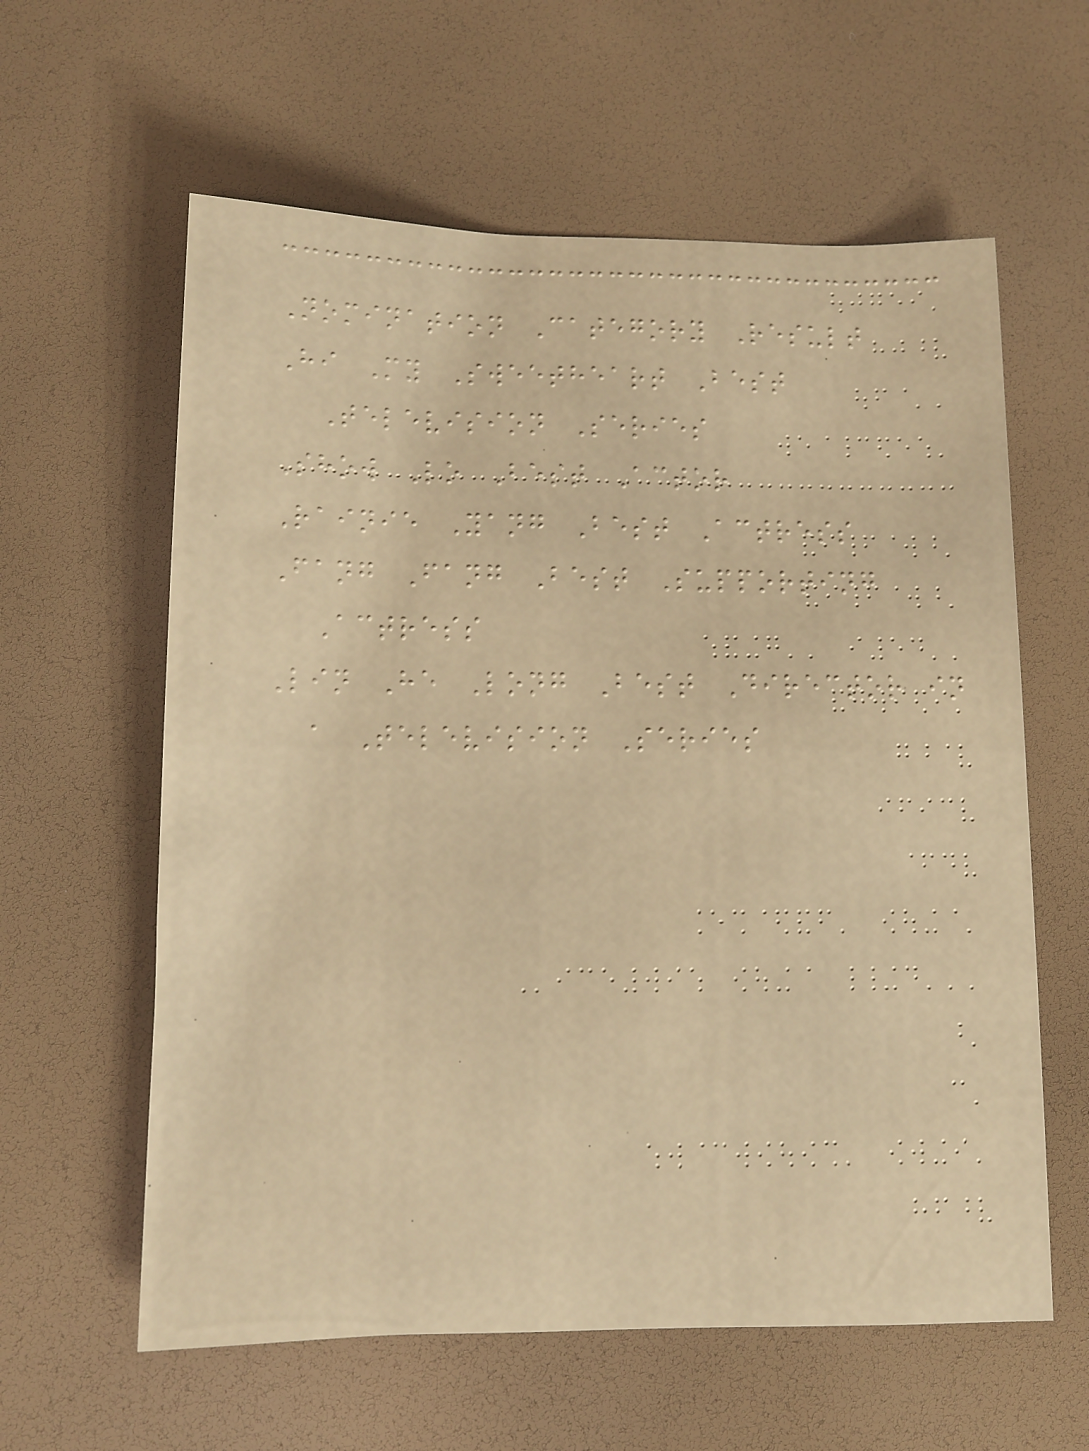Nomination Category Result
Hi My Sweetheart Best
Television Series
Show Lo Best Actor
Rainie Yang Best Actress
Fang Fang Best Supporting
Actress
Lin He Long Best Director in
a Television Series
